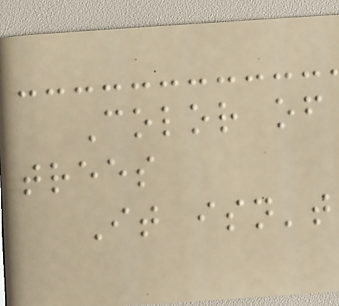Color of
trees
It isn't
